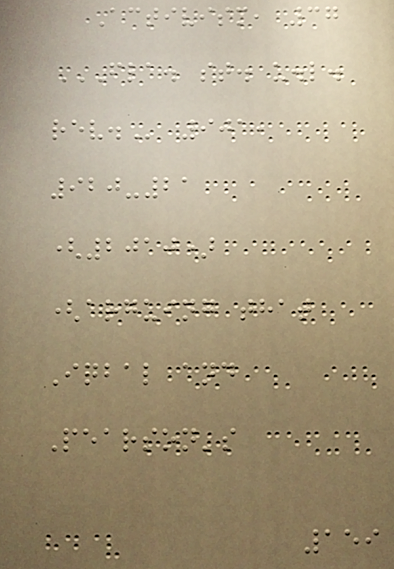Activism, 37
FLA. ST. U.L.
REV. 901,
920-21
(2010)
(arguing that
Iqbal and
Pearson's
159
